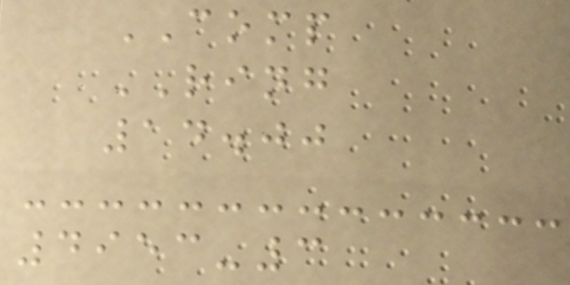COMP
RING
14.00
4953-3
